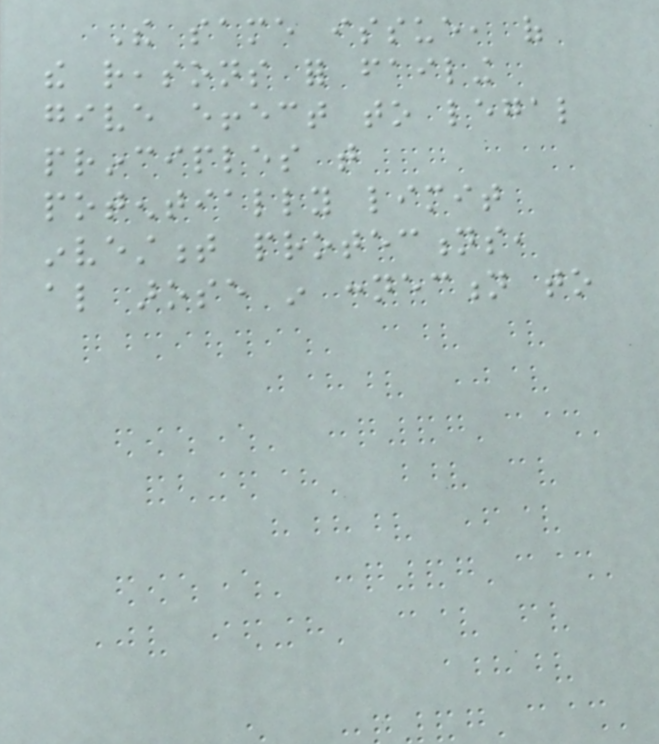The same issue, of
the reasons for failing
give effect to legal
principles that
potentially limit
investment protections,
also arose in connection to
